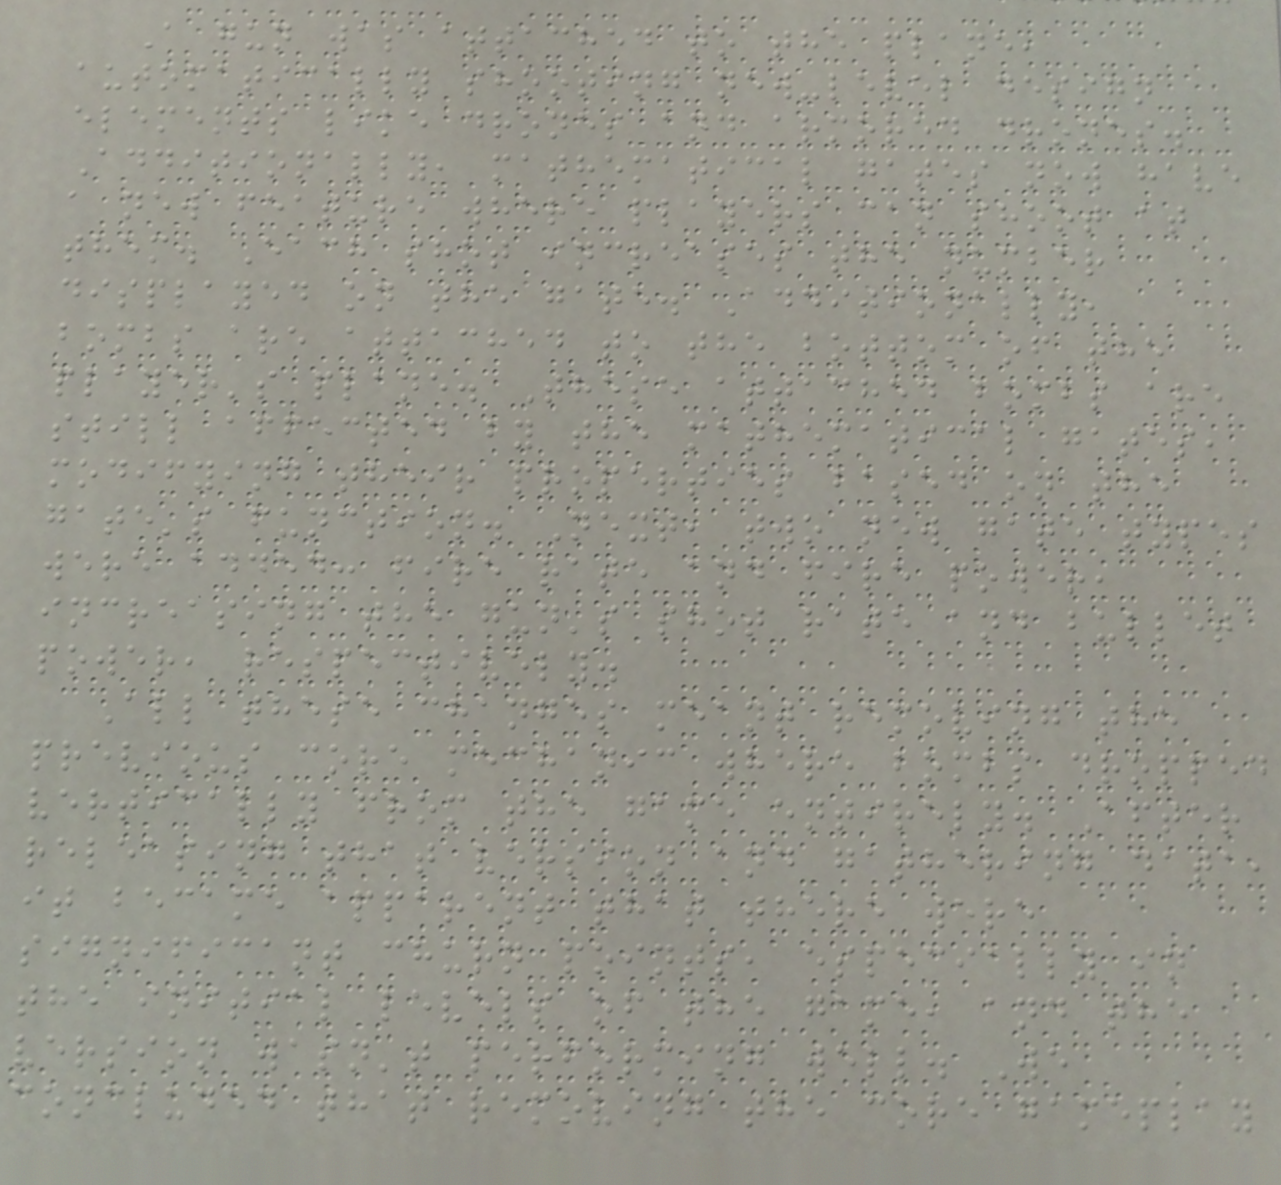A gun was attached to the plane,
automatically shooting new-level design
elements like drones and armored drones.
Additionally, mathematical gates now have
a new feature where players can shoot at
them. Each shot increases the number
displayed on the gate. Additionally,
bombs are attached to the bottom of the
player's plane. These attached bombs are
still affected by the mathematical gates,
modifying their properties based on the
gate's function. Next, two new gate types
were added: fire rate and fire power,
increasing the gun's shot rate and bullet
power, respectively.
All these changes meant removing the
previous core mechanic where bombs dropped
vertically from the game entirely. After
releasing that version and gathering data,
it became apparent that there were
significant churn points, especially in
the initial levels of the game, and the
version wasn't performing well. We
concluded that removing the core gameplay
